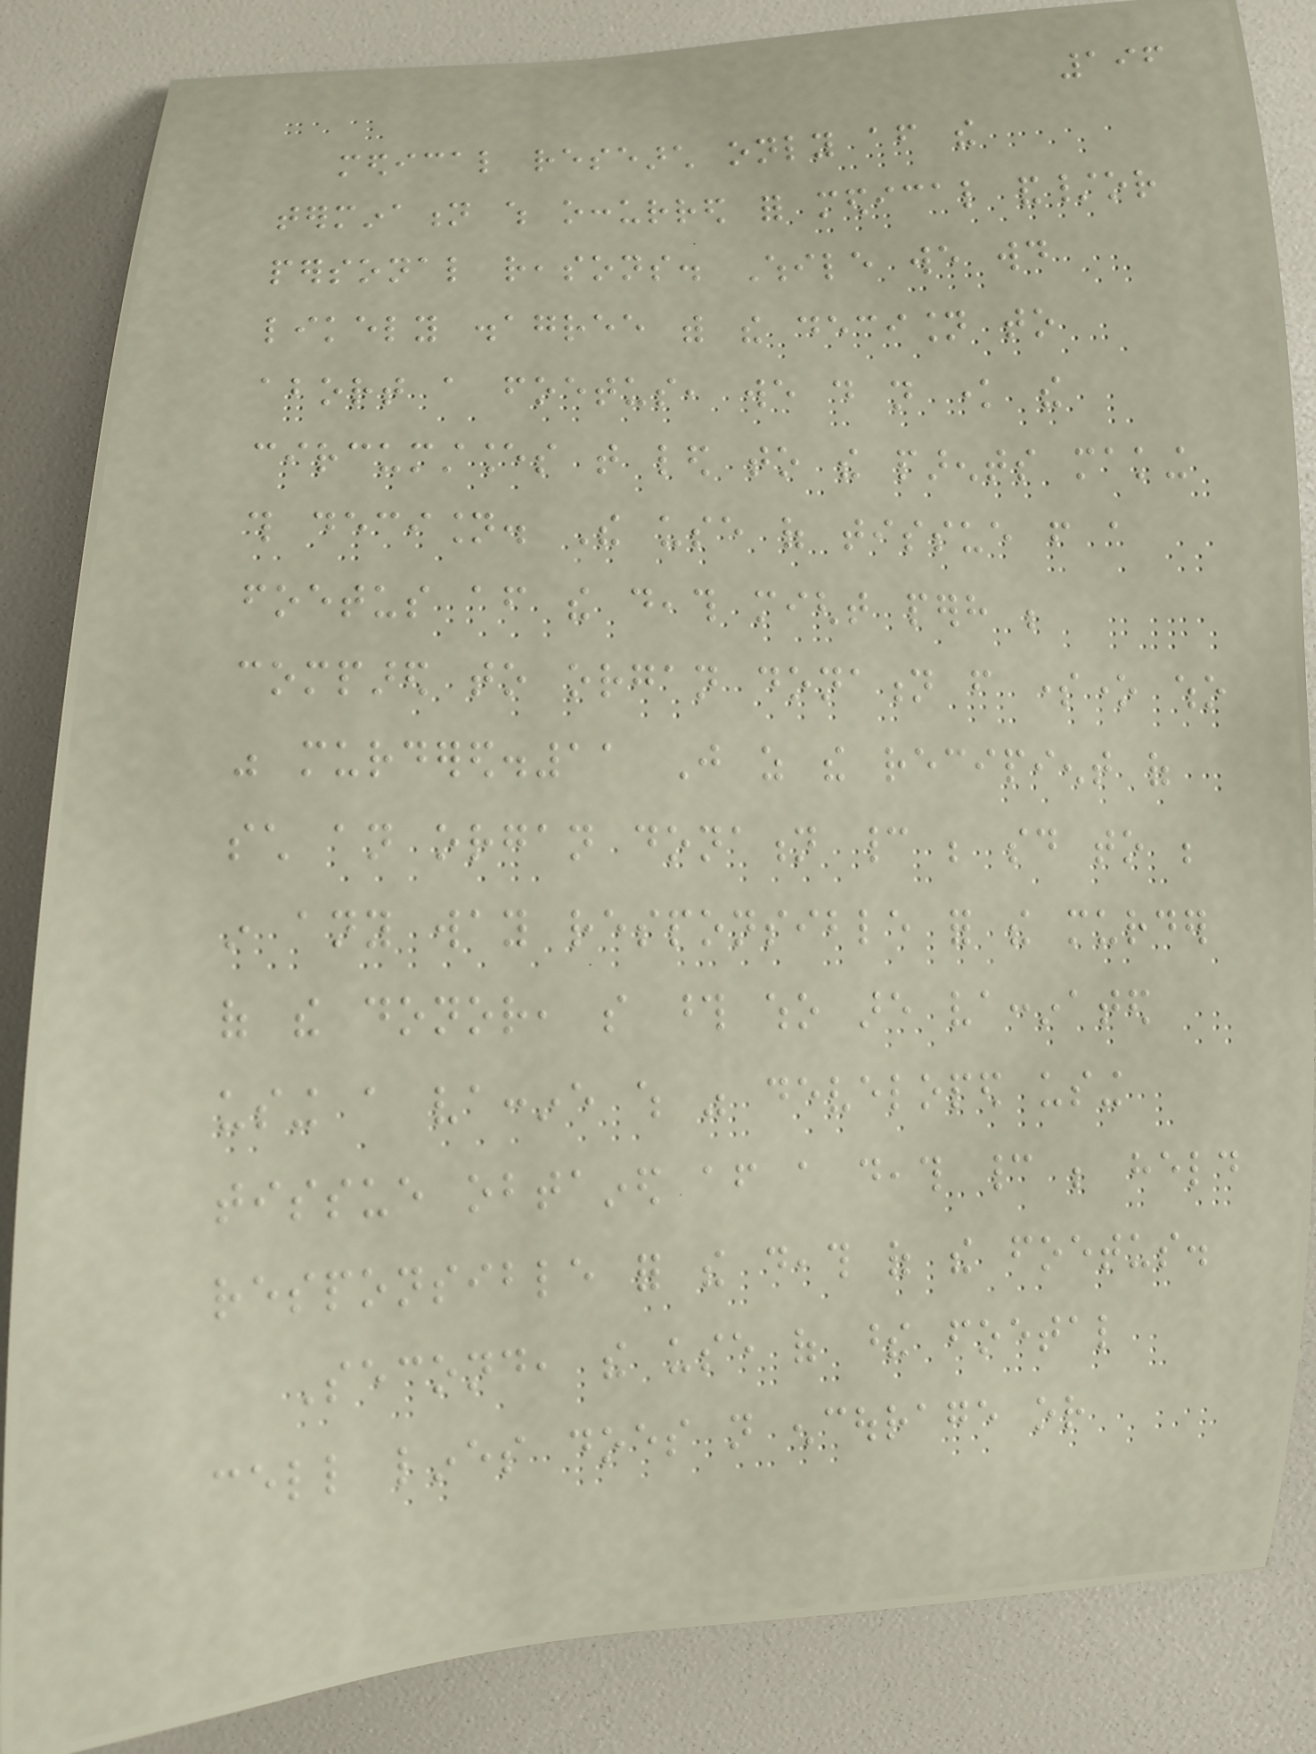196
medical research only after the
termination which occurred for medical and/or
personal reasons. While we would
likely disagree with the decision to
abort a foetus, we do not know the
circumstances that led to the parents making
this decision. The use of tissue from a
foetus after the death might perhaps be
compared to organ donation from someone who
was murdered.11 Just as the recipient of
such an organ donation cannot be said to be
in any way responsible for the murder
of the donor, so those who are vaccinated
using a vaccine which was developed using
tissue obtained after a death cannot be held
responsible for the death of the foetus.
Second, the use of these foetal
cell lines does not encourage or
